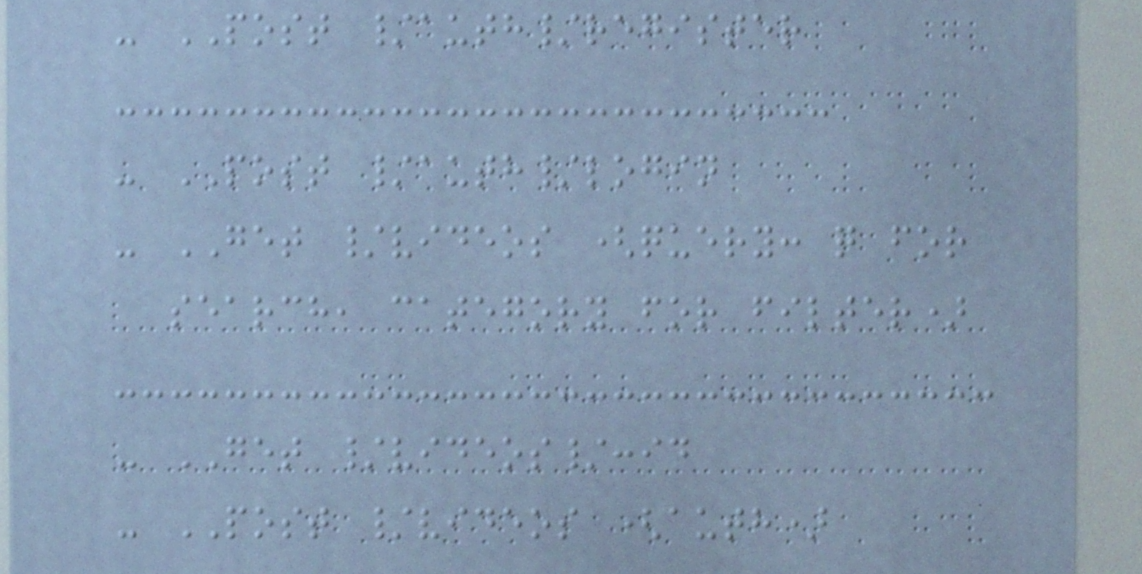- POST /auth/register
- POST /auth/login
- GET /videos (query: q for
search, category for filter)
- GET /videos/:id
- POST /videos (auth)
